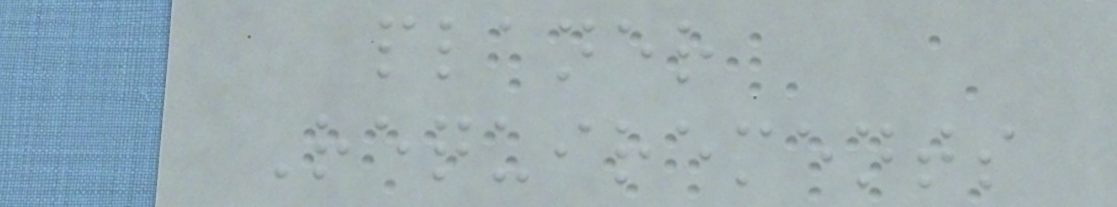planer
Requirements
